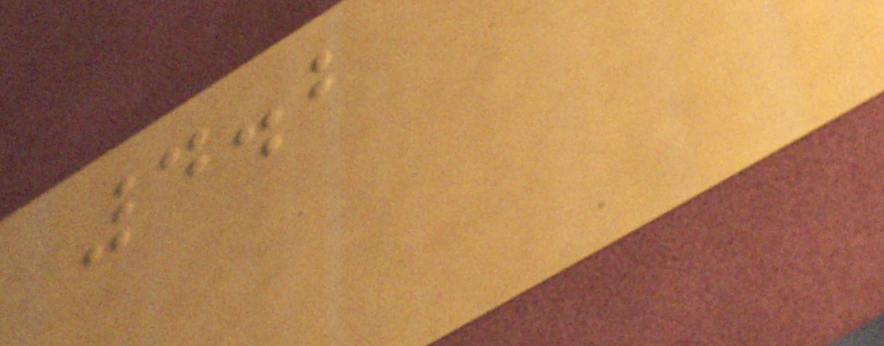4.2
